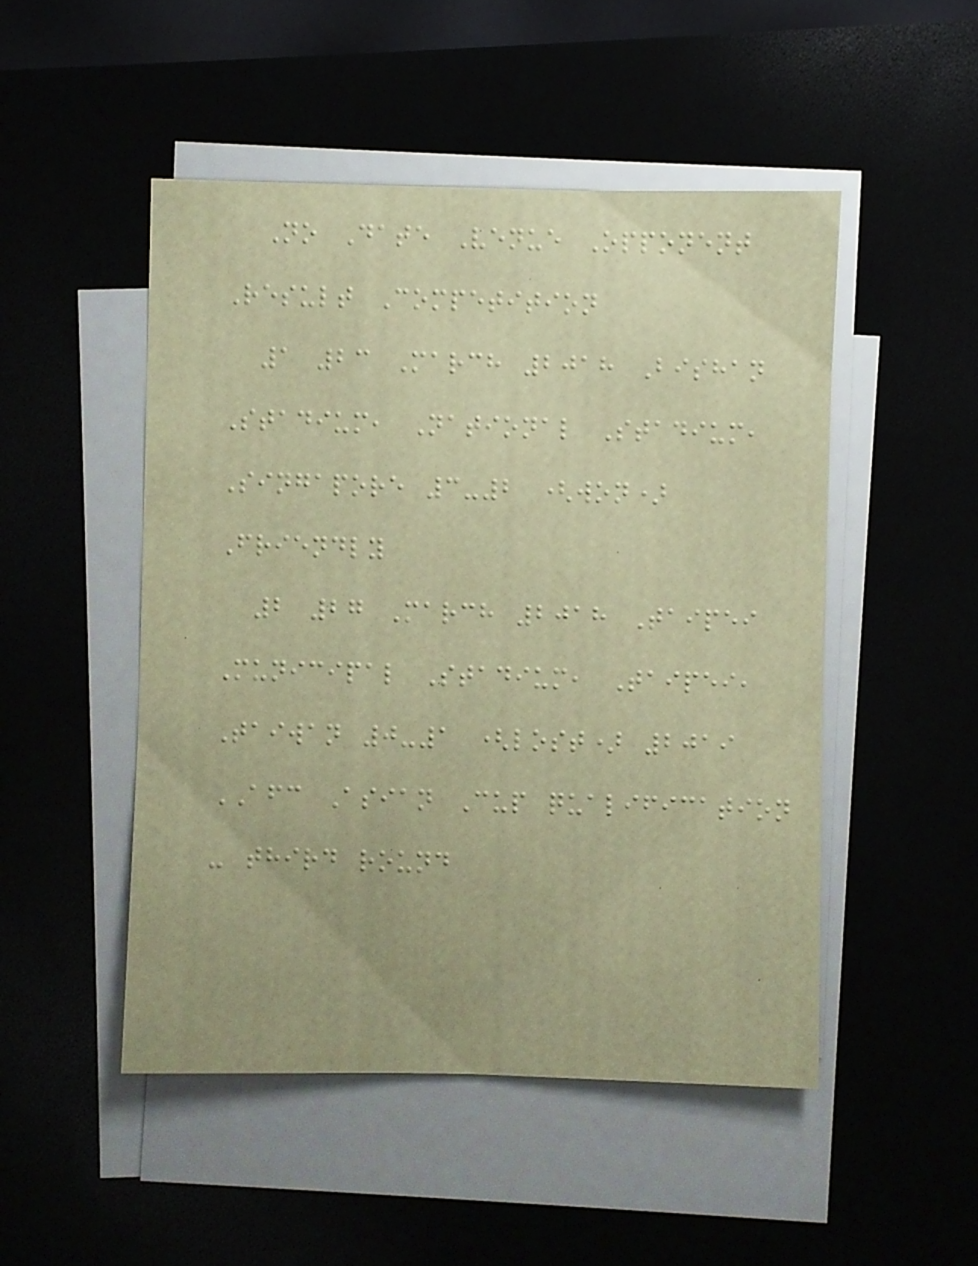No Date Venue Opponent
Result Competition
1 23 March 2018 Bishan
Stadium, National Stadium,
Singapore 3-2 (won)
Friendly
2 27 March 2018 Taipei
Municipal Stadium, Taipei,
Taiwan 0-1 (lost) 2019
AFC Asian Cup qualification
- third round
